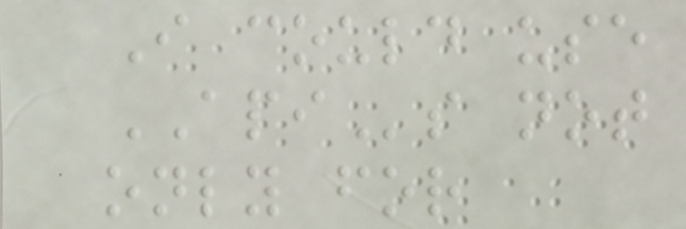I could use
APIs not
only for
